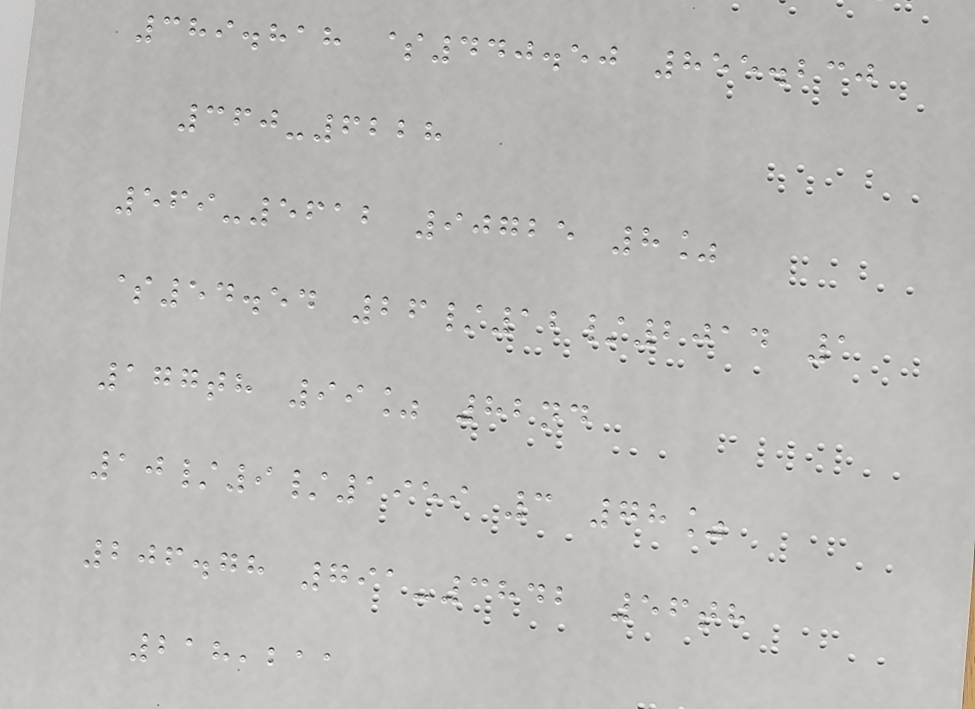389.818 $440.50 855.230
360-6228
569-5612 90725 8%
$54.54 26/12/2014 1
177th 99% 82nd
10/9/1959 3 78%
206.78 791-3842 56th
218,211
